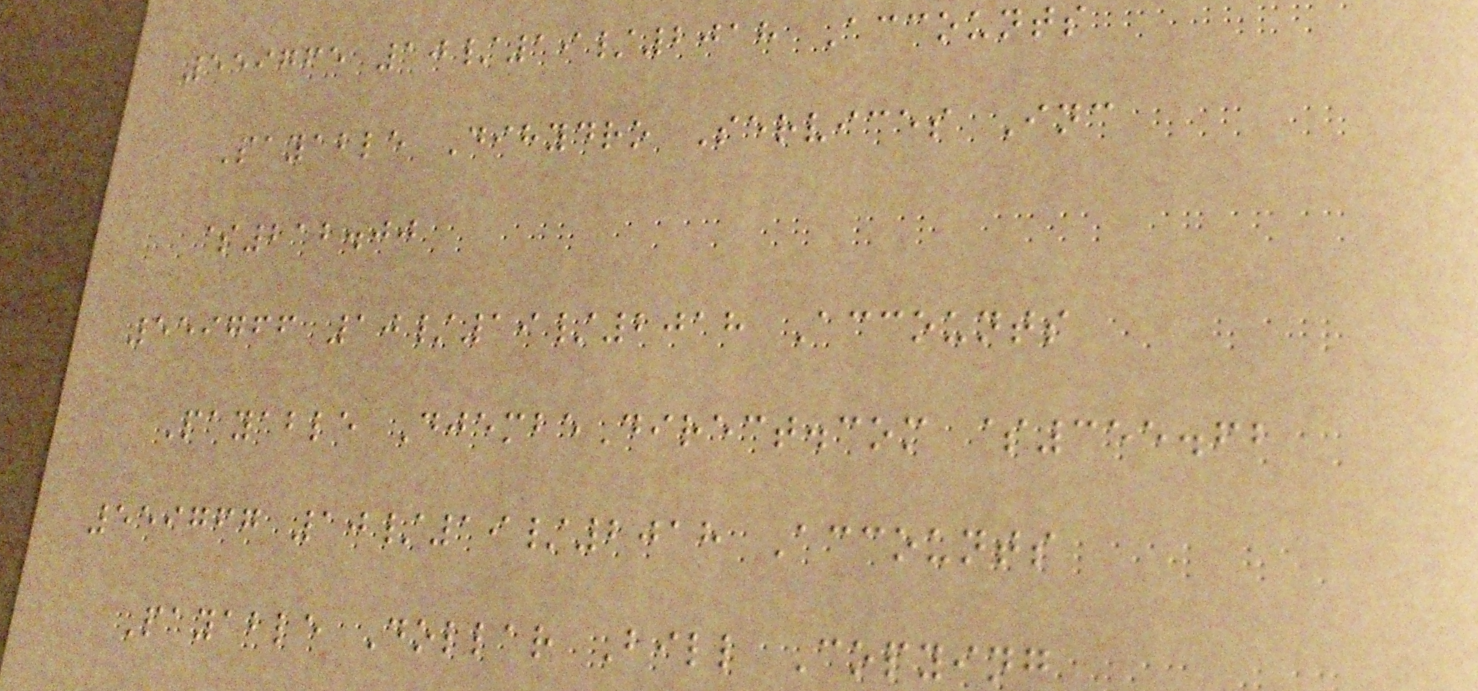559765 10/19/2018 Accounts
Payable Dihydro Services Inc
$212.00
559766 10/19/2018 Accounts
Payable DjembeDirect.com $355.62
559767 10/19/2018 Accounts
Payable Dollar Bill Copying
